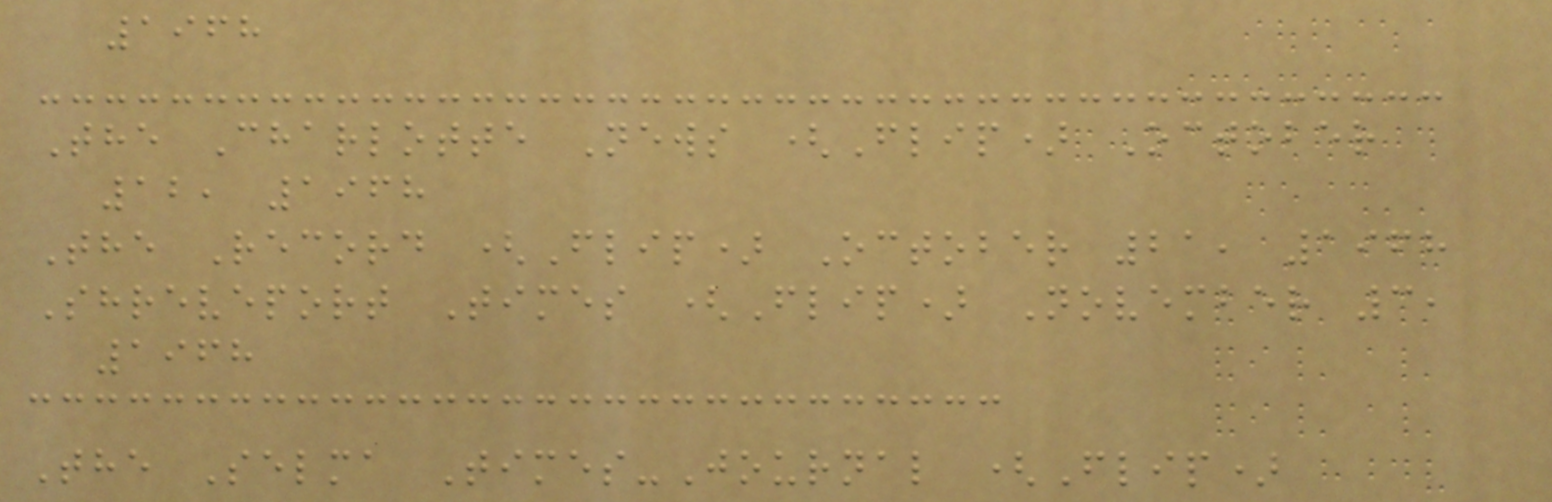1968
The Charlotte News (Flip) October
12, 1968
The Record (Flip) October 21, 1968
Shreveport Times (Flip) November 3,
1968
The Selma Times-Journal (Flip)
